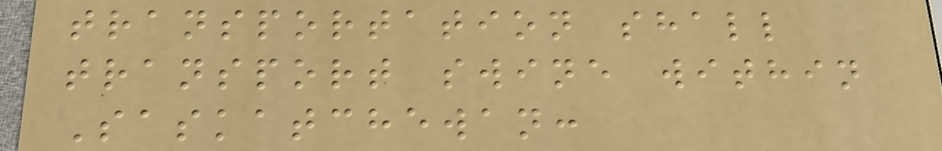transportation shall
transport swine within
Saskatchewan:
